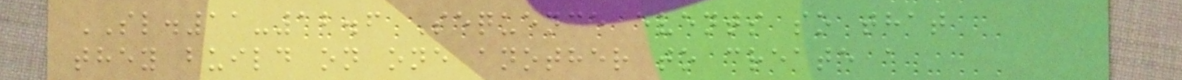SL.11-12.6 Sequence events so that
they build on one another to create a
